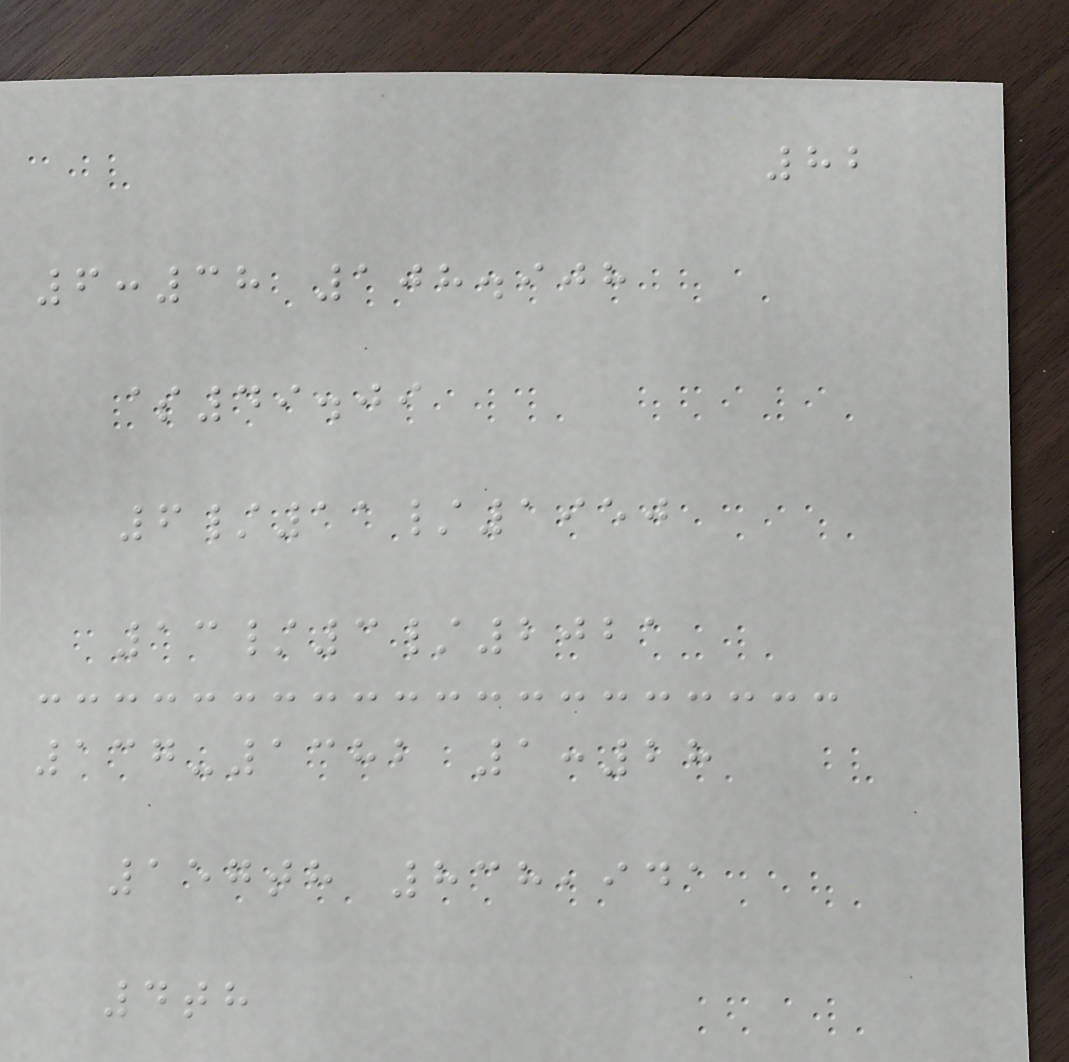82
6:38 108.908
$49.09
6/11/1950
13/3/2021
137-1382 1:28
157th 838,941
4th
